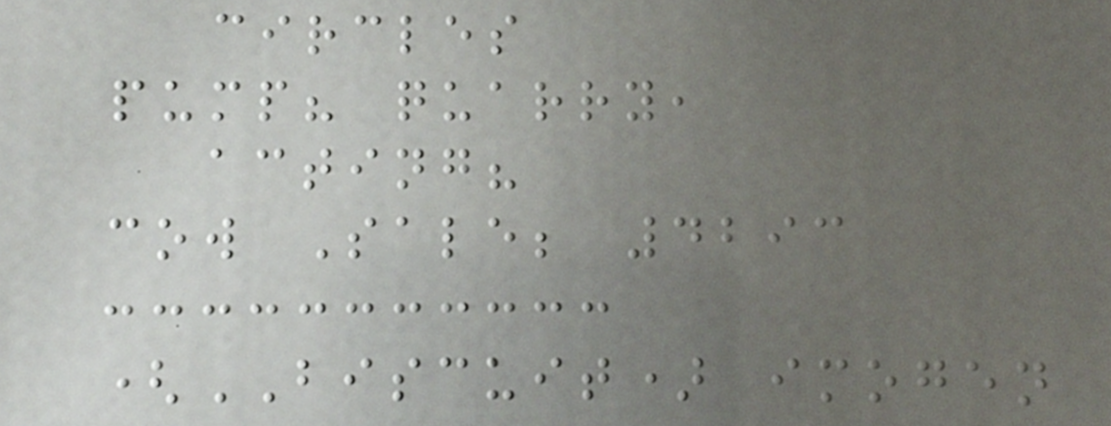circles
pump? quarry,
acting?
cow Sale; 4293
(BISCUIT) imogen
